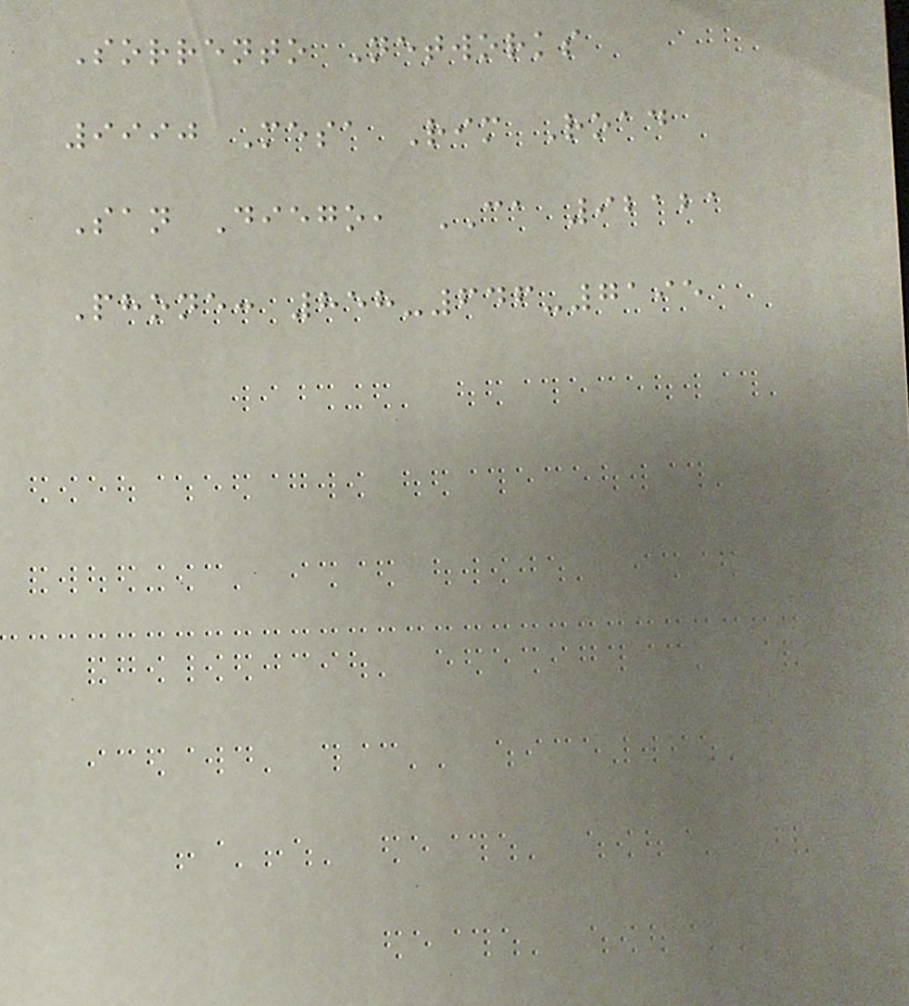Sorrento Networks
9990 Mesa Rim Road
San Diego, CA 92121
Phone: 858-646-7195
